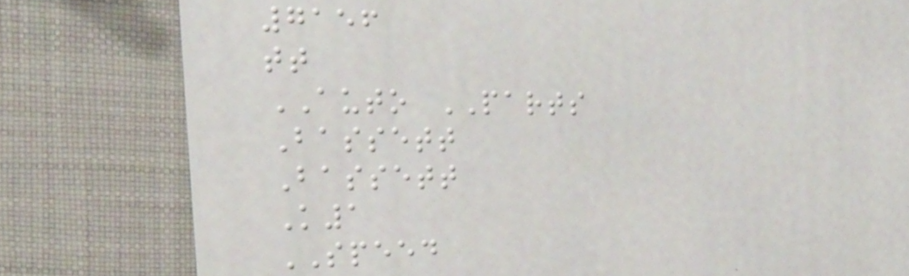7156
tt
AUTO PARTS
Bassett
Bassett
K1
SPEED
